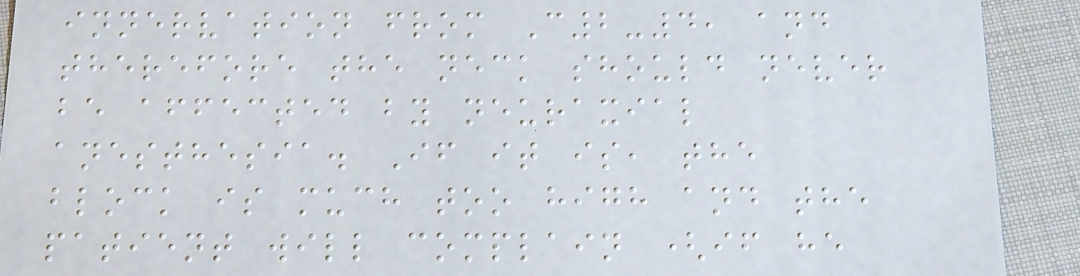innervation from C2-4, and
therefore the neck should never
be affected by neuraxial
anesthesia. If it is, the
block is much too high and the
patient will complain (if he
